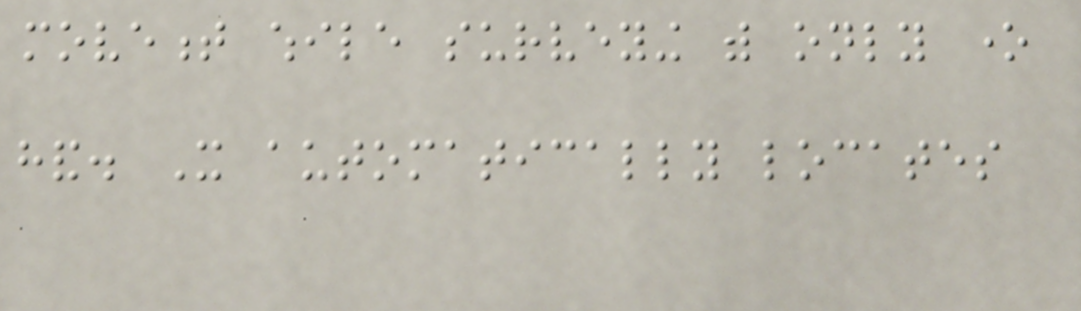movement while surveying with only one
hand. It automatically locates
